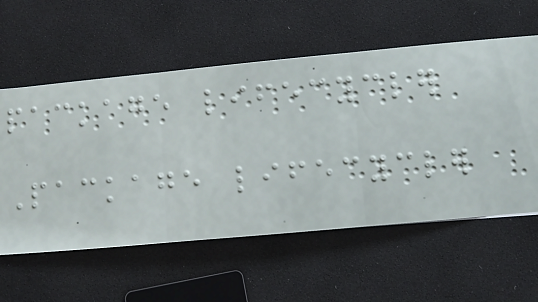package lifecycler
Package lifecycler
